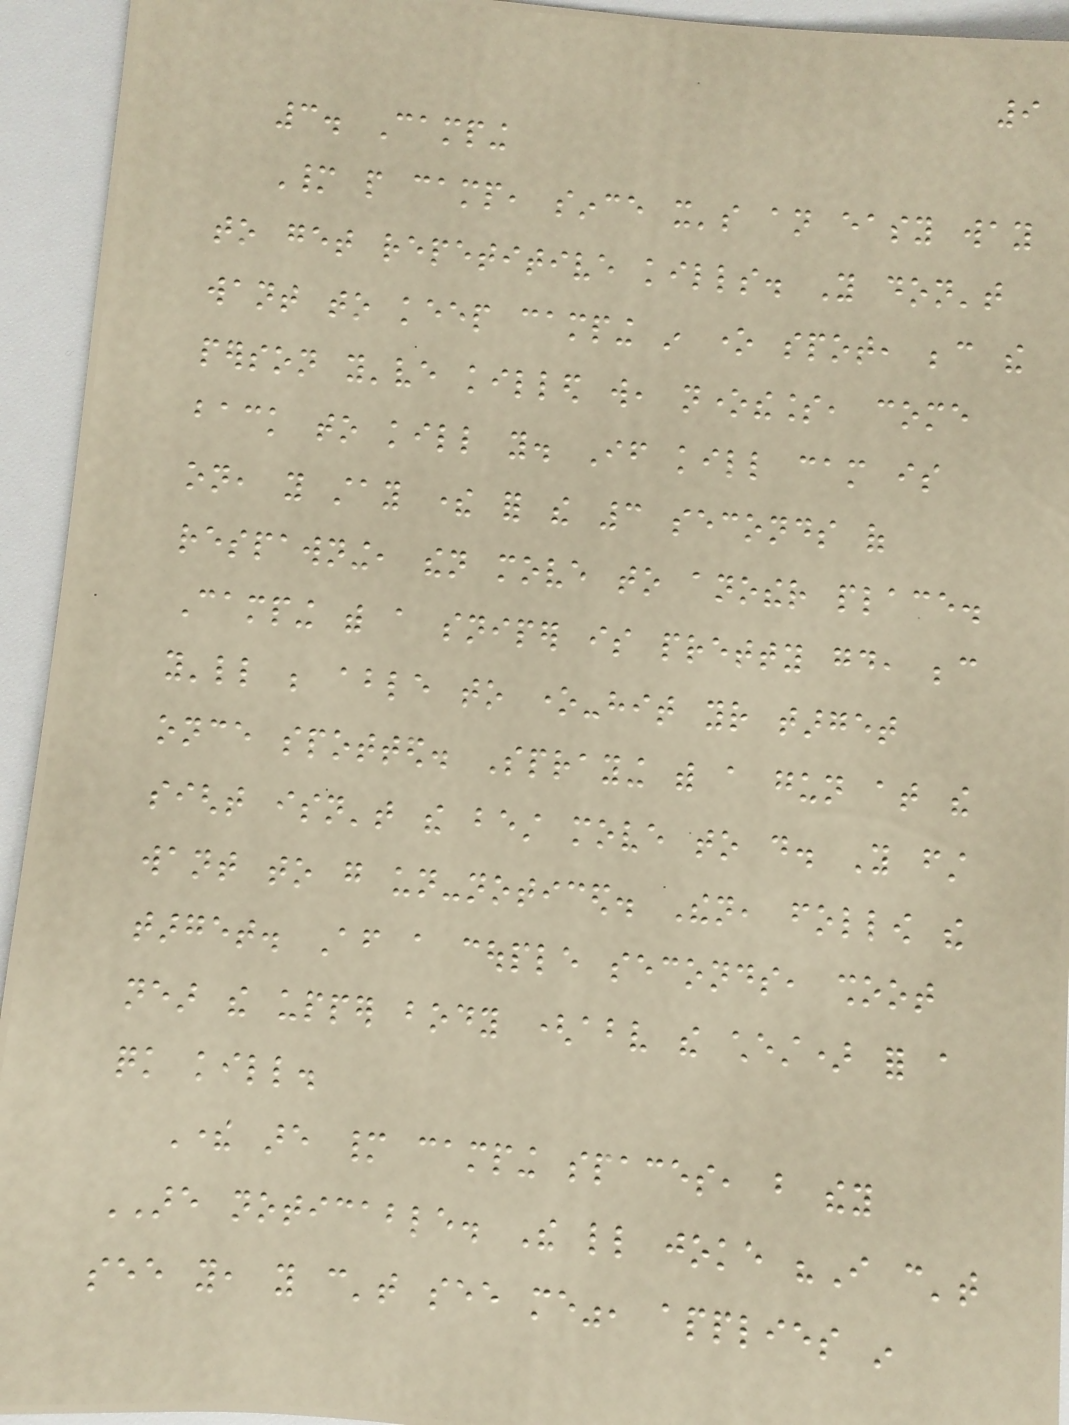9
3. Camping
Many people camp, since it's an easy way
to get repetitive kills. You don't
want to keep camping in one spot, because the
person you've killed will, nonetheless, come
back to kill you. If kill cam is
on, you stay there for the 3 seconds of
respawning, then move to another place.
Camping with a sniper is pretty good, because
you'll be able to one-hit your target
once spotted. Spraying with a gun at the
sight isn't the best move to do. You first
want to go un-noticed. Then, follow the
target. After a couple seconds, shoot
near the upper body (above the chest) for a
quick kill.
There are many camping spaces, but they
ARE noticable. The little joke "I can't
see you, you can't see me", applies in
